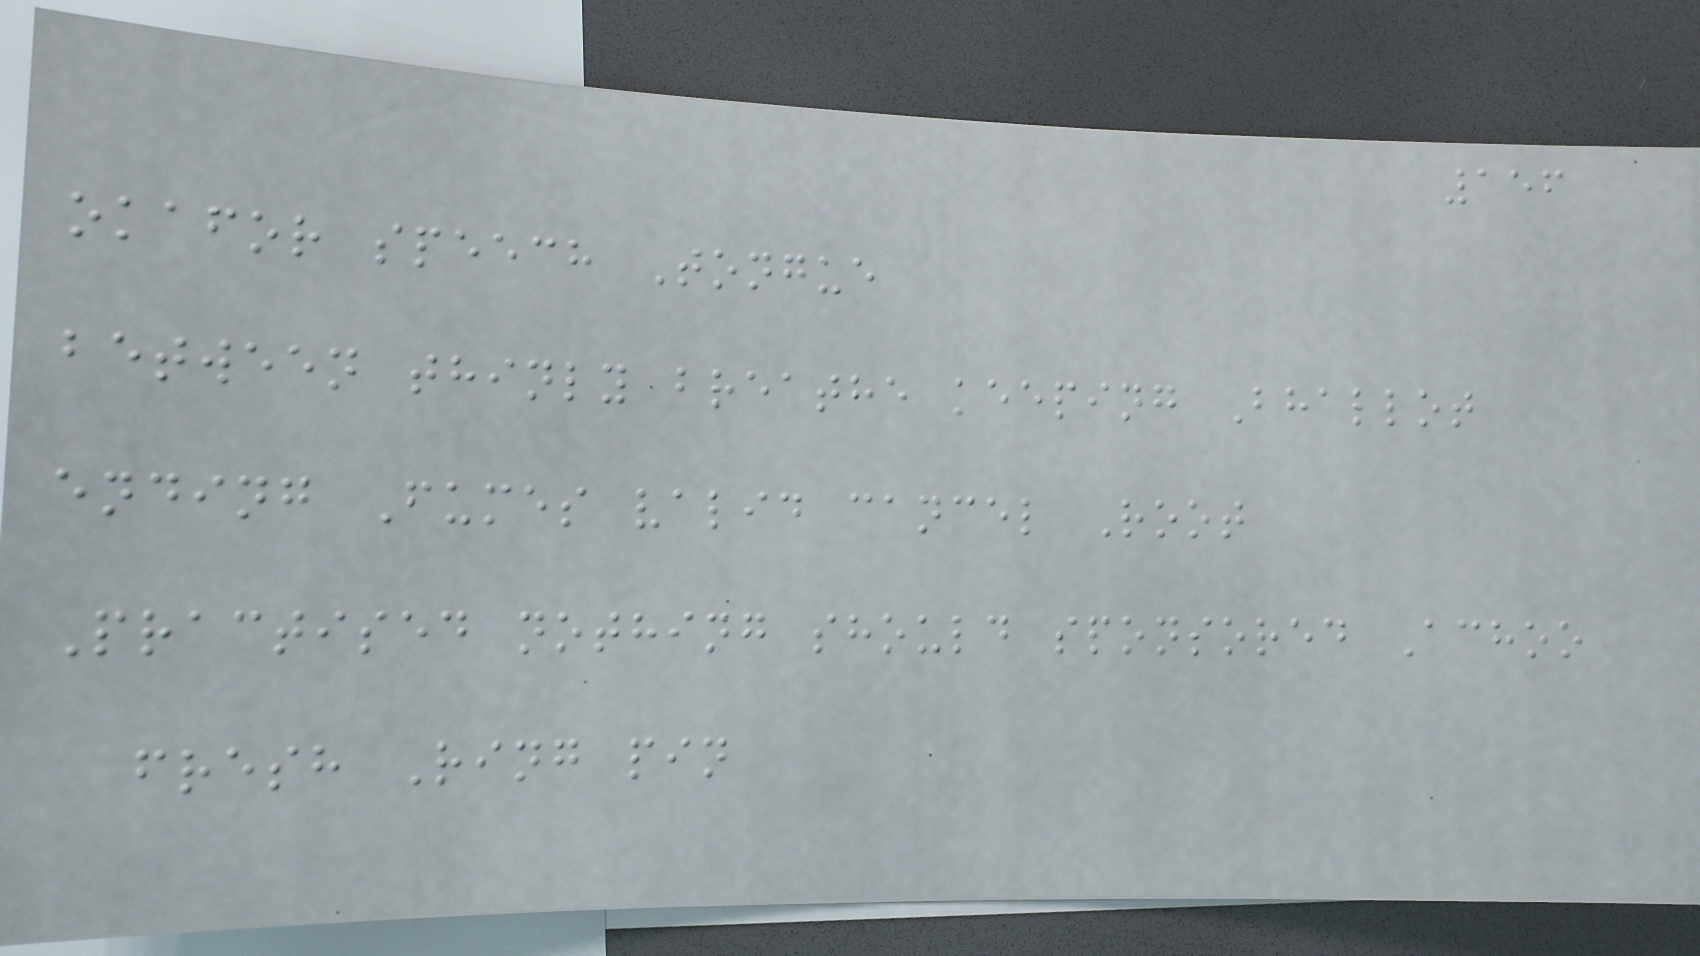156
okafor speech Tongue
between thinly breathe keeping Bhallot
ending Fumes valid cancel Root
Practised nothing should sponsored Achoo
fresh Ring pin
